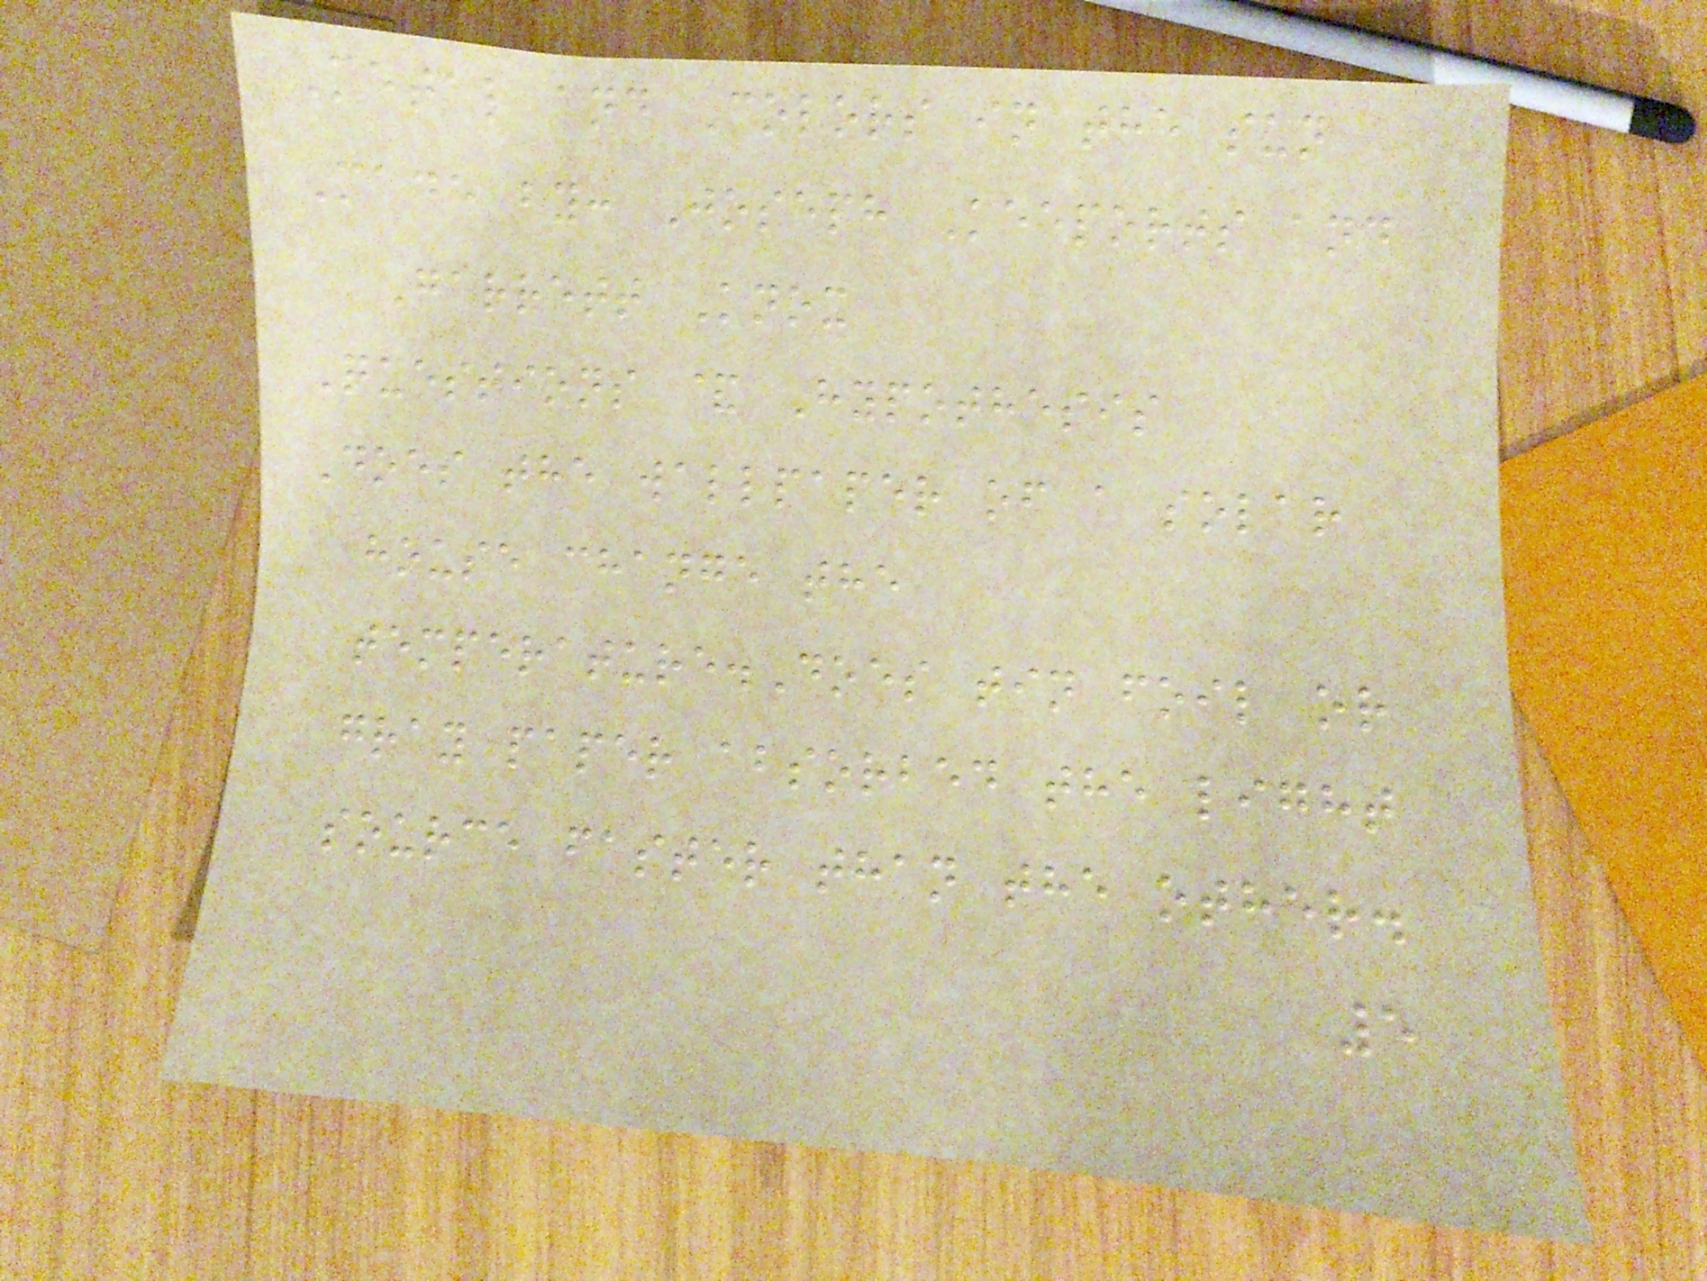Metal and Colors in the sun
Made by: Joseph Keeports and
Garrett Knox
Questions & Hypothesis
Does the wallpaper of a solar
house change the
temperature.Does tin foil or
gray paper absorbed the light
source faster than the other.
5
